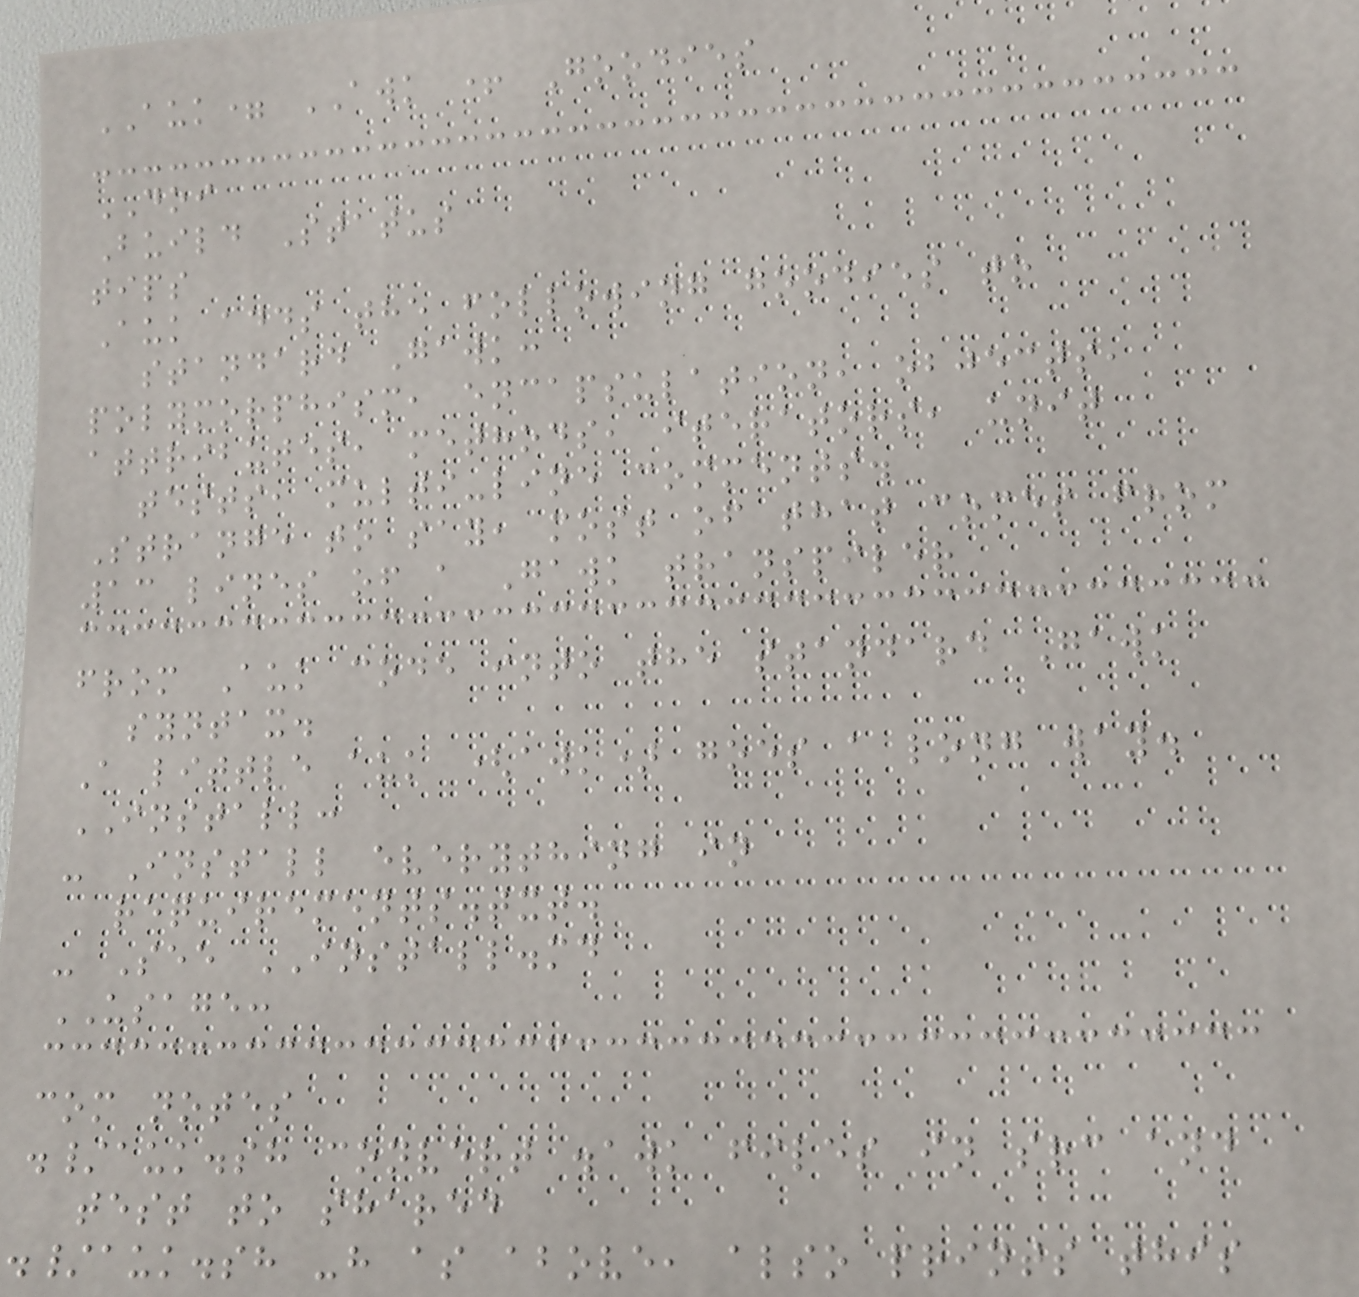AUK= AWK + Goodies
DOI
Build Status
tips
Auk adds the following goodies to
standard Gawk:
polymorphism, encapsulation, objects,
attributes, methods, iterators, unit
tests, multi-line comments.
Strange to say, most of that comes from
13 lines of a Gawk transpiler
from Auk code into the standard Gawk
syntax.
A little auk (awk) goes a long way.
INSTALL:
- Install everything in
requirements.txt.
- See INSTALL.md
USAGE:
com notes
./auk.sh convert .awk files in src and
test to shared
./auk.sh -h as above, also prints this
